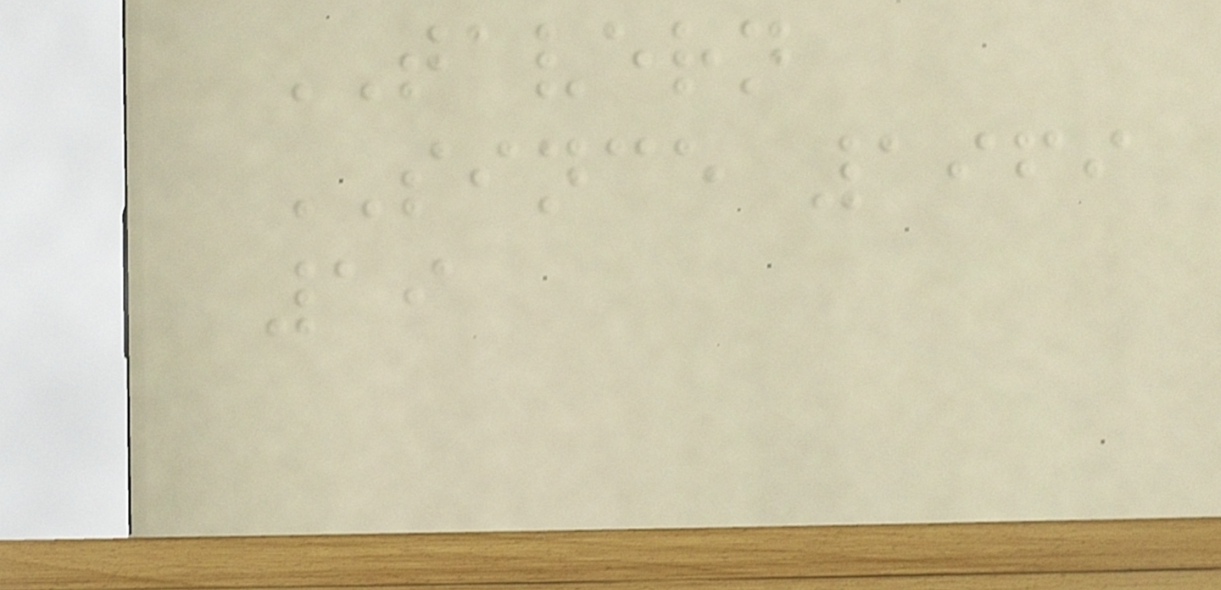TAVERN
SINCE 1969
19
